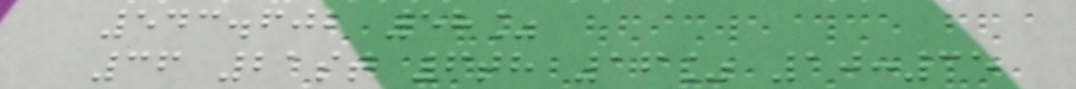543.602 58%
36 21st 6th 16% 10:35
